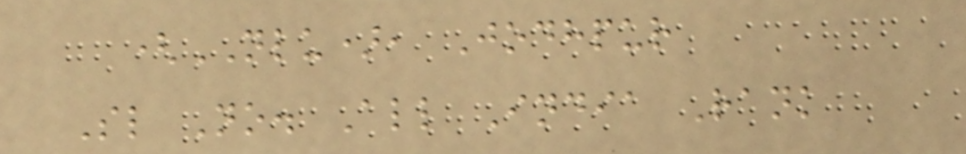(NLU), Jodhpur
Sl No. All India Rank
